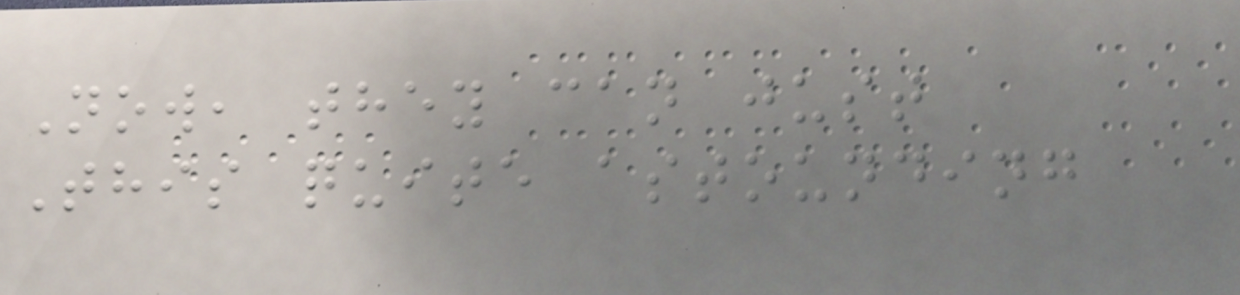Now, they can just
This quite astounding
